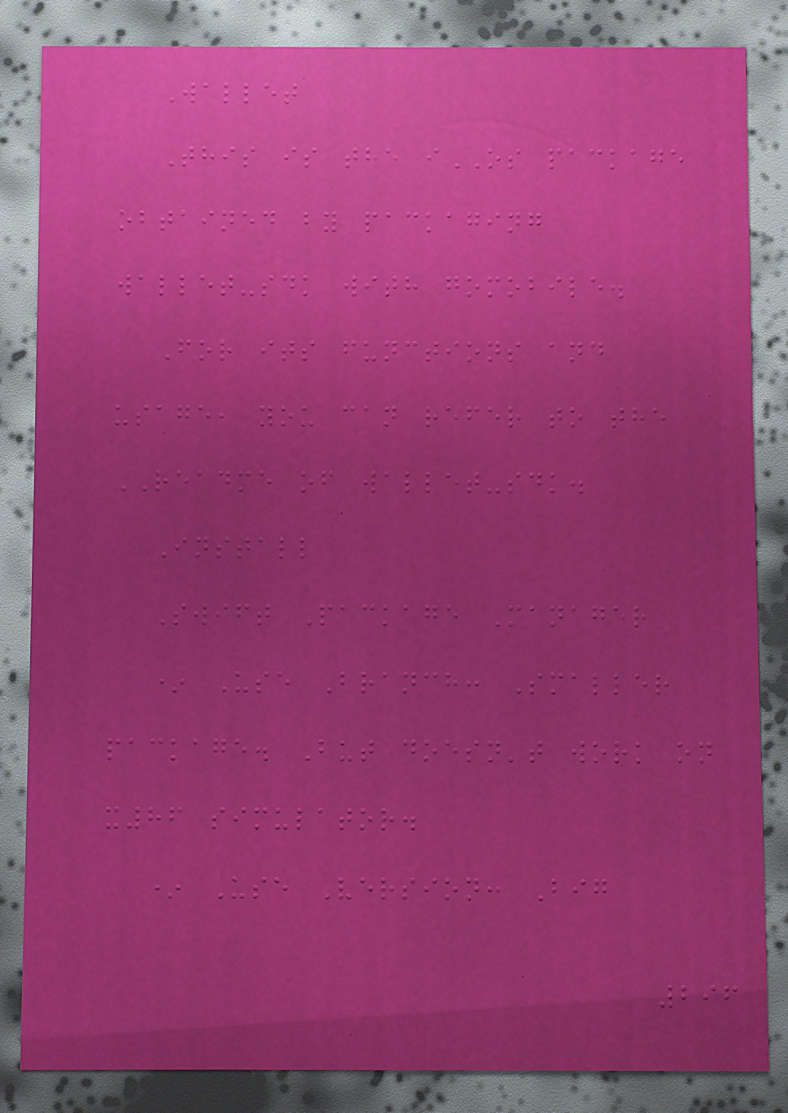Wallet
This is the iOS package
obtained by packaging
wallet-sdk with gomobile.
For its functions and
usage, you can refer to the
README of wallet-sdk.
Install
Swift Package Manager
* Use Branch: Smaller
package. But doesn't work on
x86 simulator.
* Use Version: Big
296
